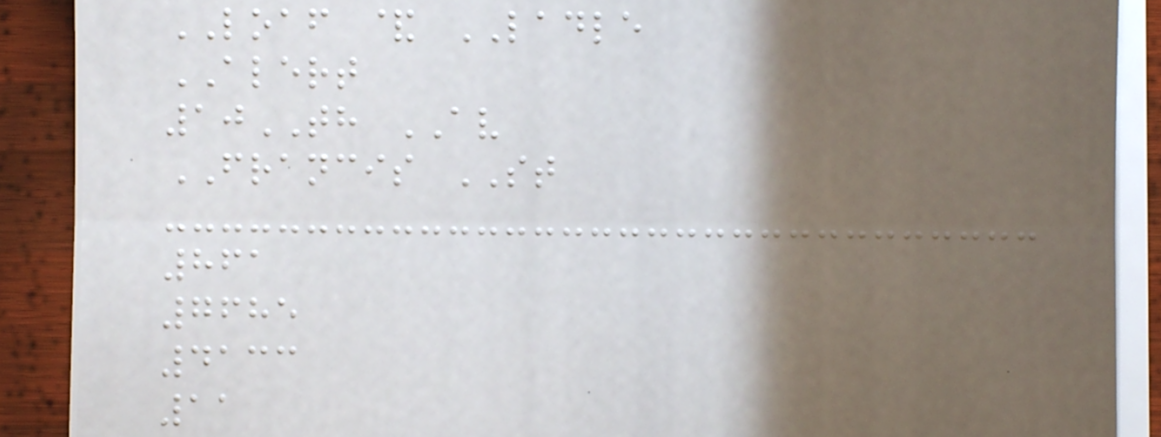LOAF & LADLE
ALERT
10TH AV
FRANCIS ST
861
7685
4133
11
